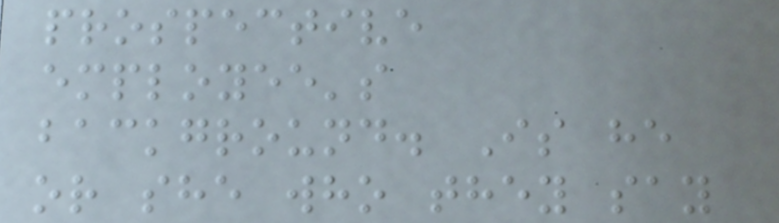prospective
employee's
background. Is he
or she who they say
